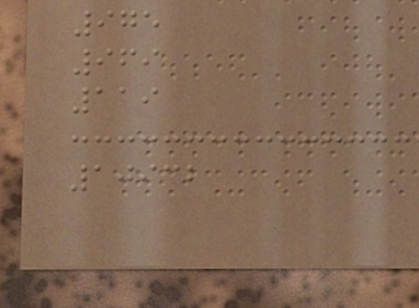975
969
119
10932
